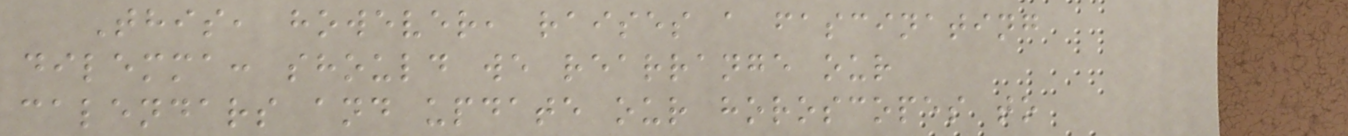This, however, raises a fascinating
dilemma: should we rearrange our
calendars and update our horoscopes to
